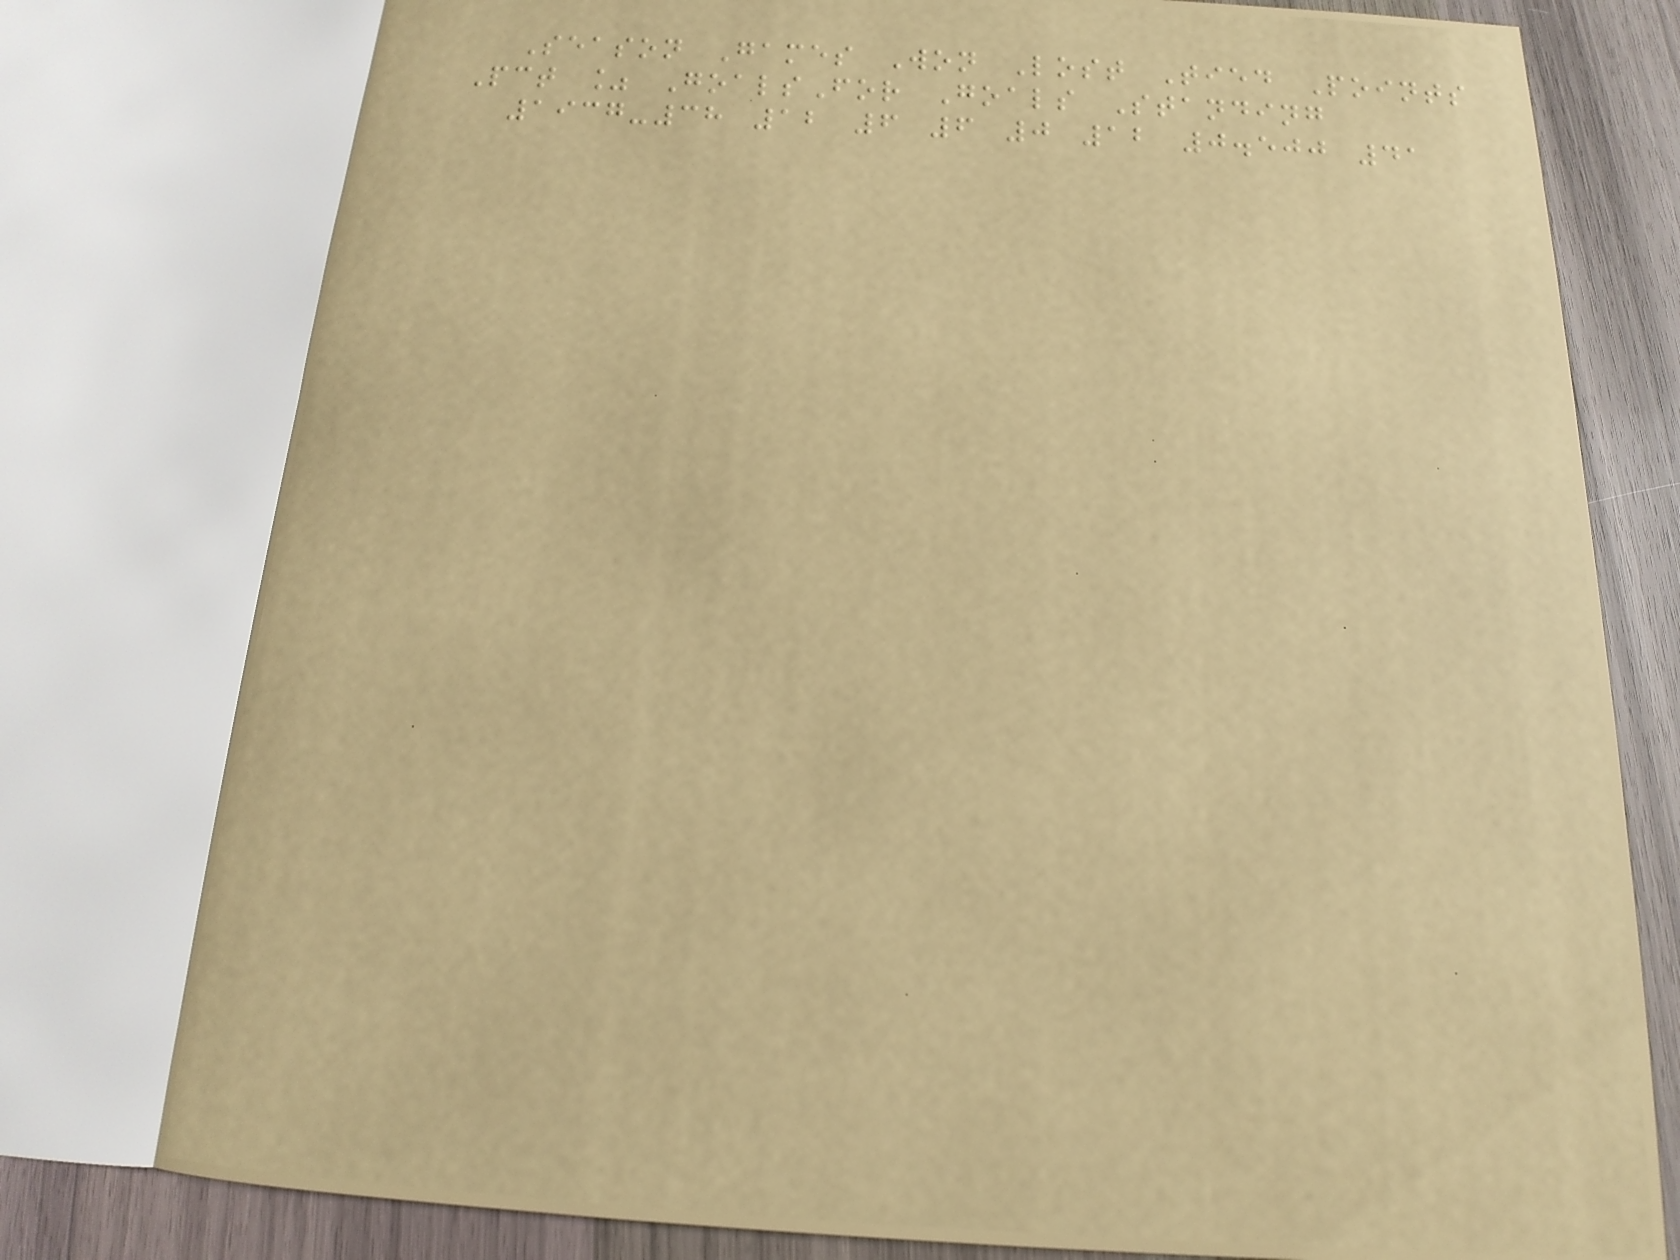Season Games Won Lost Tied Points
Pct % GoalsFor Goals Standing
1937-38 12 6 6 0 12 0.500 41
